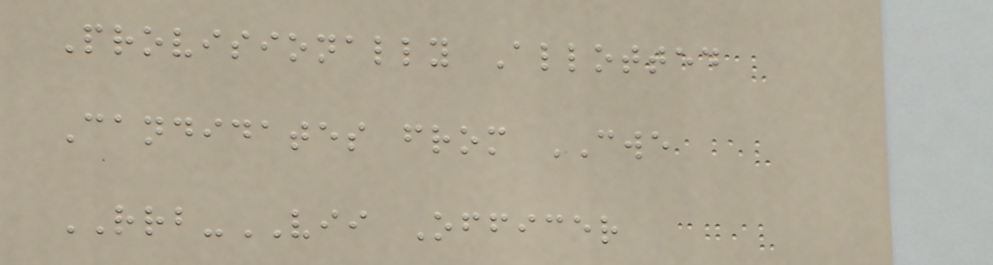Provisionally Allotted
Candidates from CWE
RRB-VII Officer
